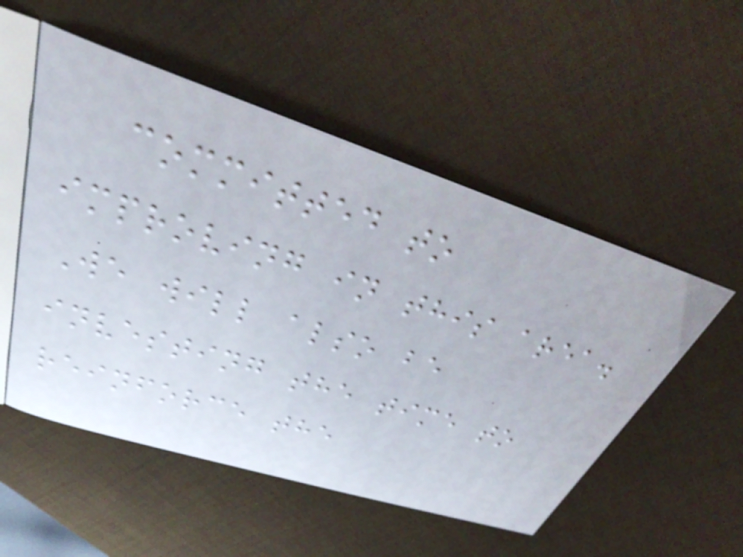committed to
improving in this area.
We will also be
investing the time to
reinforce the
